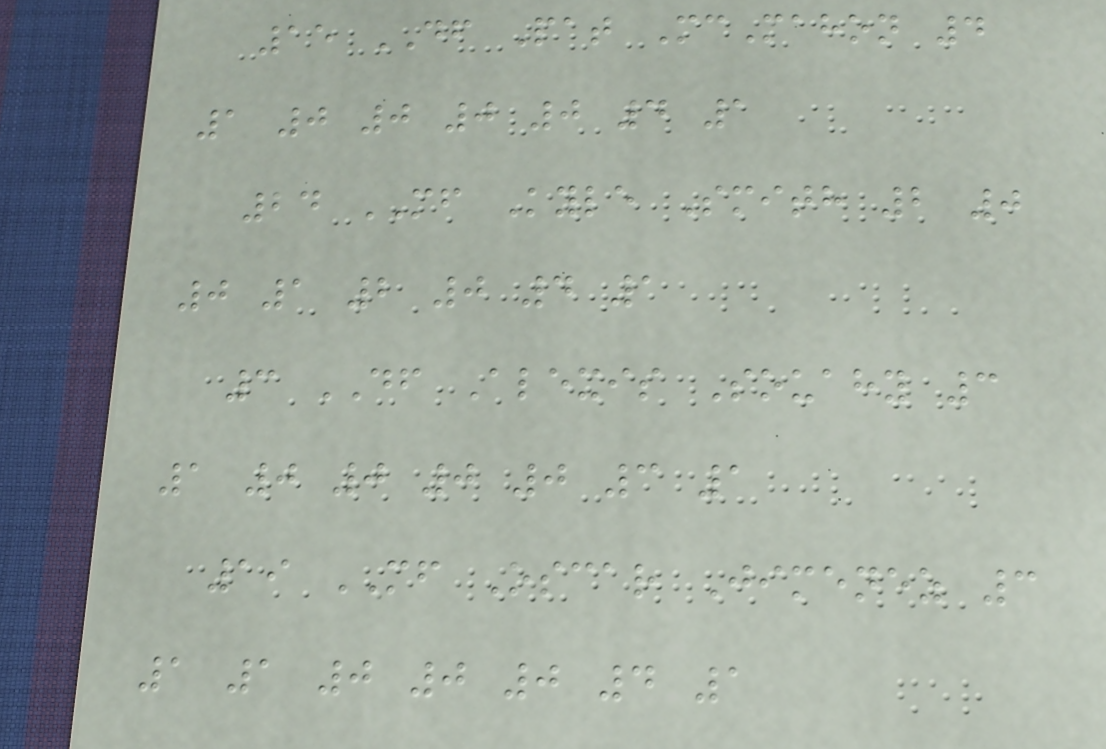15 DF Pat McMahon 4
1 0 0 0 0 4 1
24 MF Kyle Smith 2 0
0 1 2 0 4 1
3 DF Alexis Souahy 3
1 0 0 0 0 3 1
19 MF Oscar Jimenez 3
1 1 0 0 0 4 1
